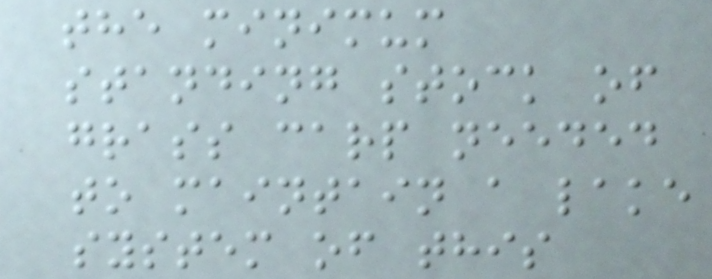the minimum
standing stock of
grass carp needed
to maintain a lake
system of this
